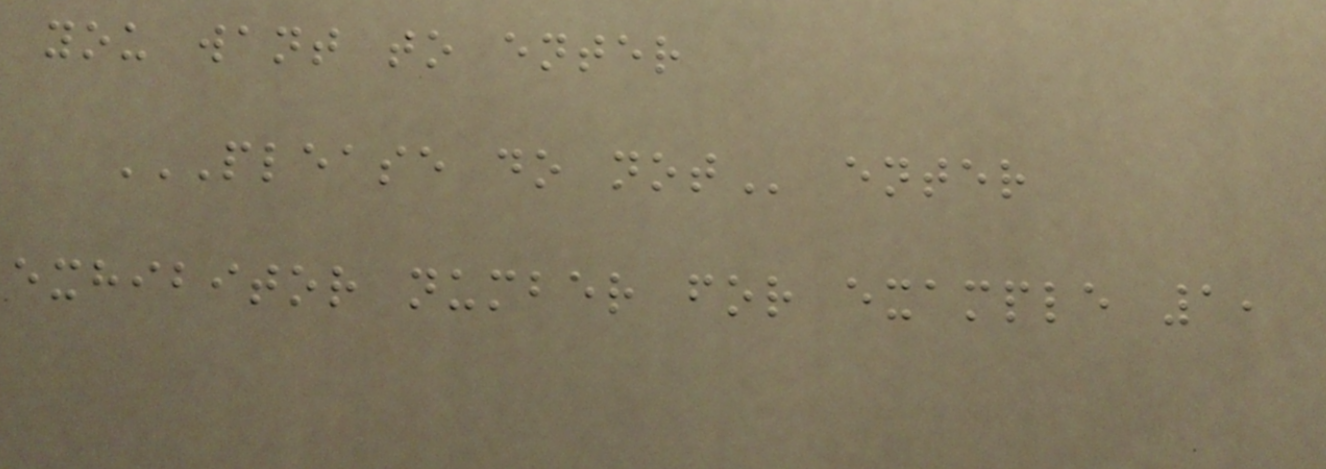you want to enter
PLEASE DO NOT enter
exhibitor number for example 1,
